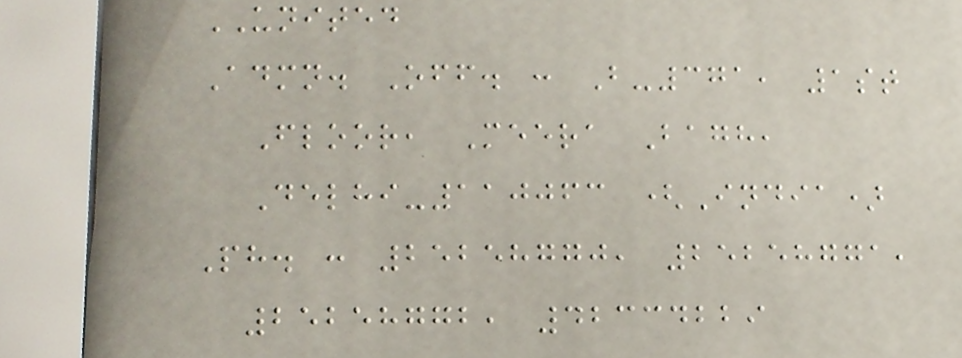UNITED
Admn. Off. : B-371, 1st
Floor, Meera Bagh,
Delhi-110063 (India)
Ph. : 25258770, 25258771,
25258772, 42334229
